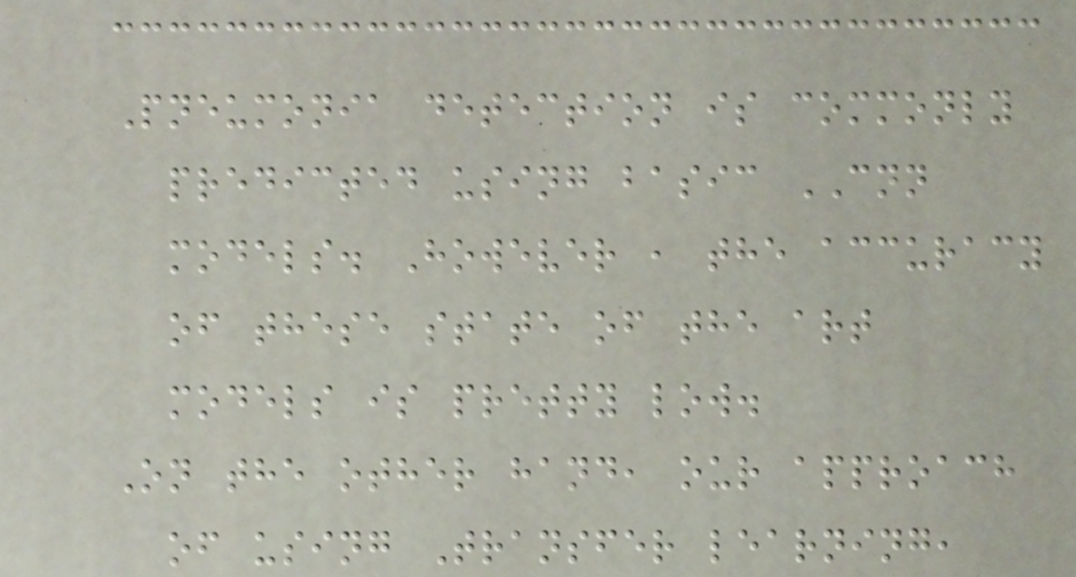Pneumonia detection is commonly
predicted using basic CNN
models. However , the accuracy
of these state of the art
models is pretty low.
On the other hand, our approach
of using Transfer learning,
